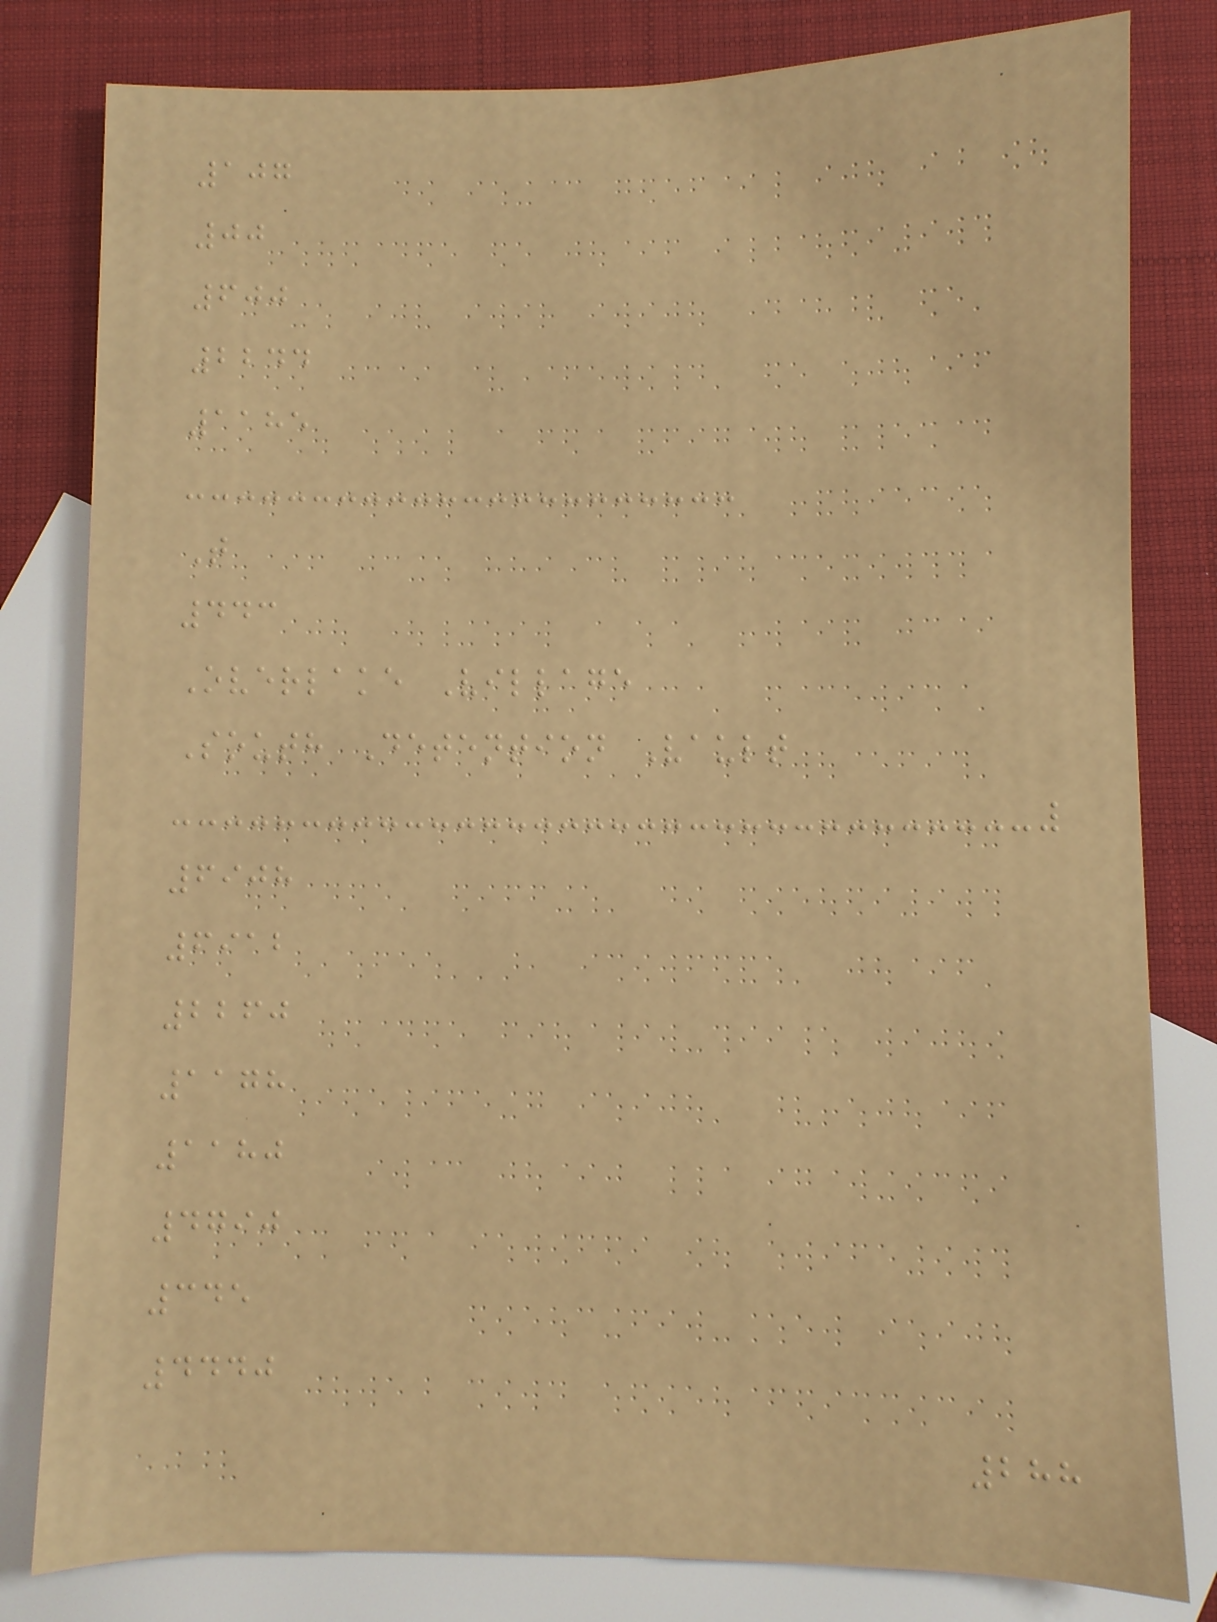107
00
600
2244
1185
T
443
Overlake Village
South Detention Vault
6908
6912
2260
1178
1180
4790
345
4440
288
